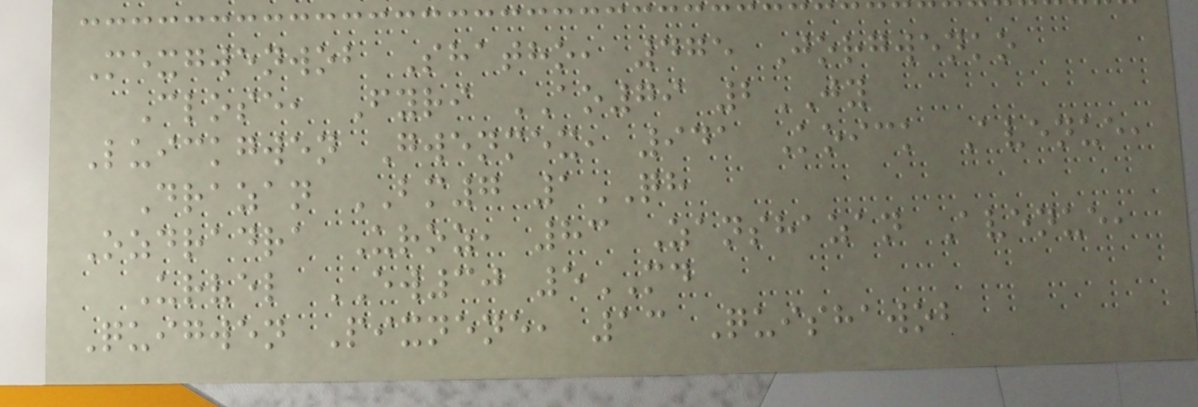Mexgwenwob Shatho, 475 Jorgwenko
Close, Fyri AO79 2JY
Luickgwen Gwenmex, 941 Koick Avenue,
Drazan BM7 1QH
Ozdradra Uroz, 83 Zanshazan Avenue,
Urvel EW30 5MD
Quigwen Pixnene, 13 Quishawob
